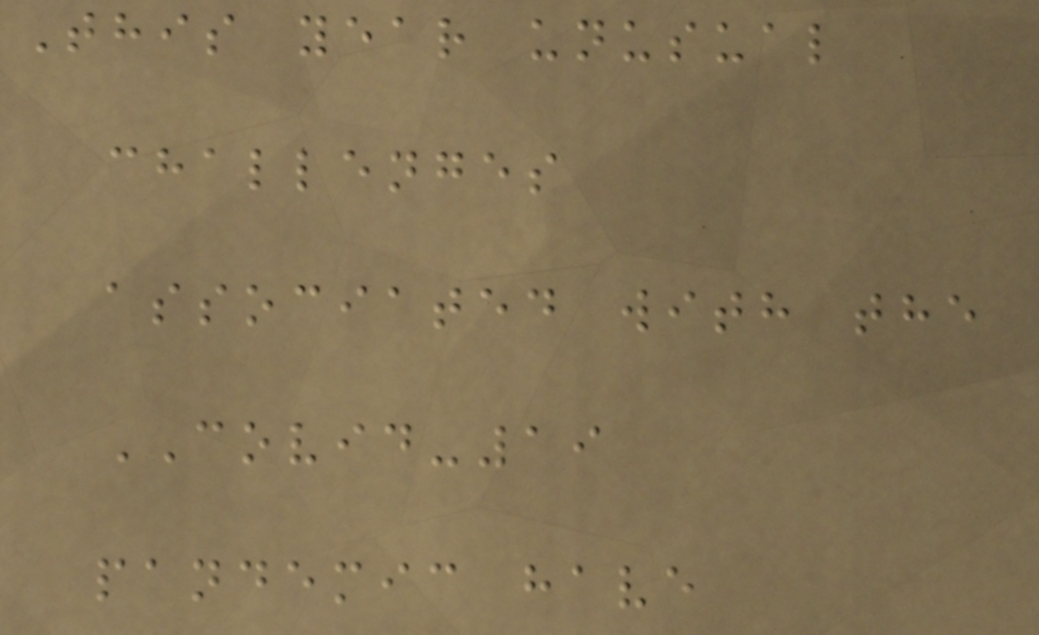This year unusual
challenges
associated with the
COVID-19
pandemic have
